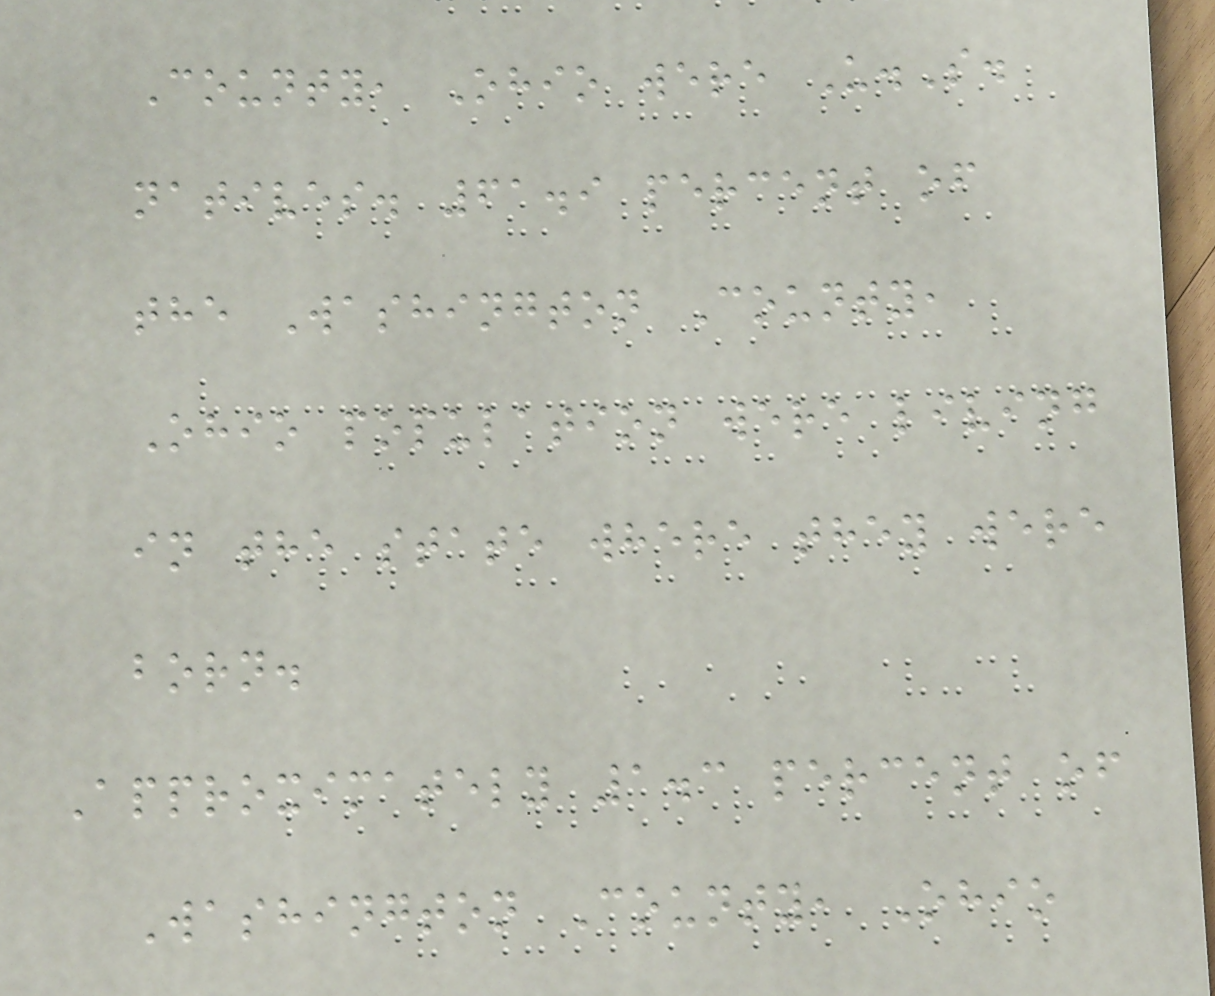County, Ohio were U.S.
natives. 61.9 percent of
the Washington County,
Ohio population were living
in the state where they were
born.
Approximately 1.3 percent of
Washington County, Ohio
